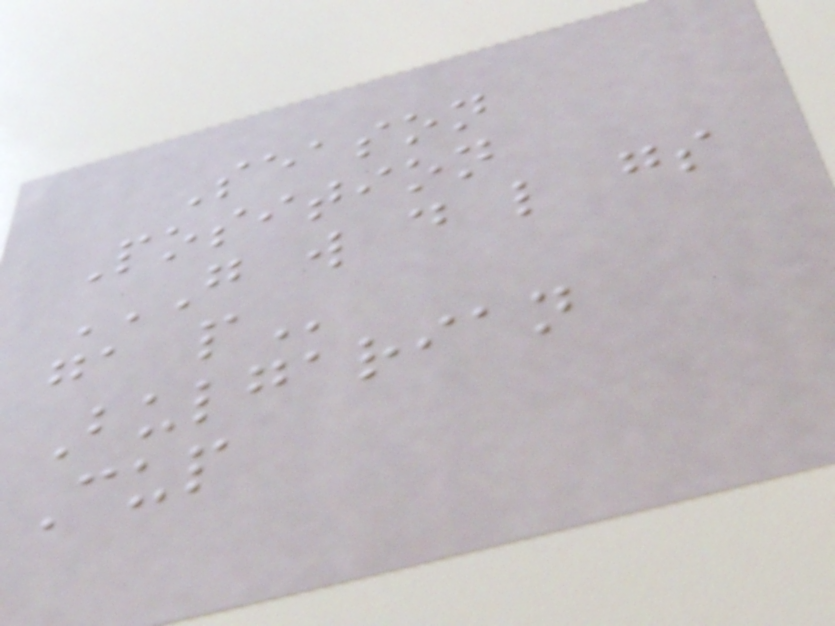Season
Position
G W D L GS
GA P
Bulgarian
Cup
